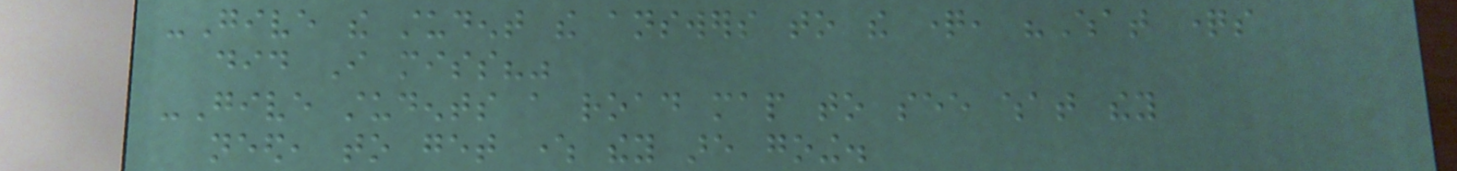-Give the student the answers to the question, "What questions
did I miss?"
-Give students a road map to see what they
need, to get where they are going.
